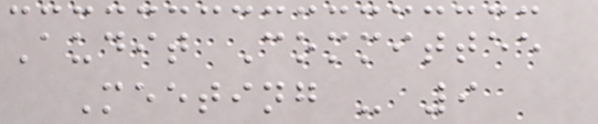Audit Committee
Meeting - 9
